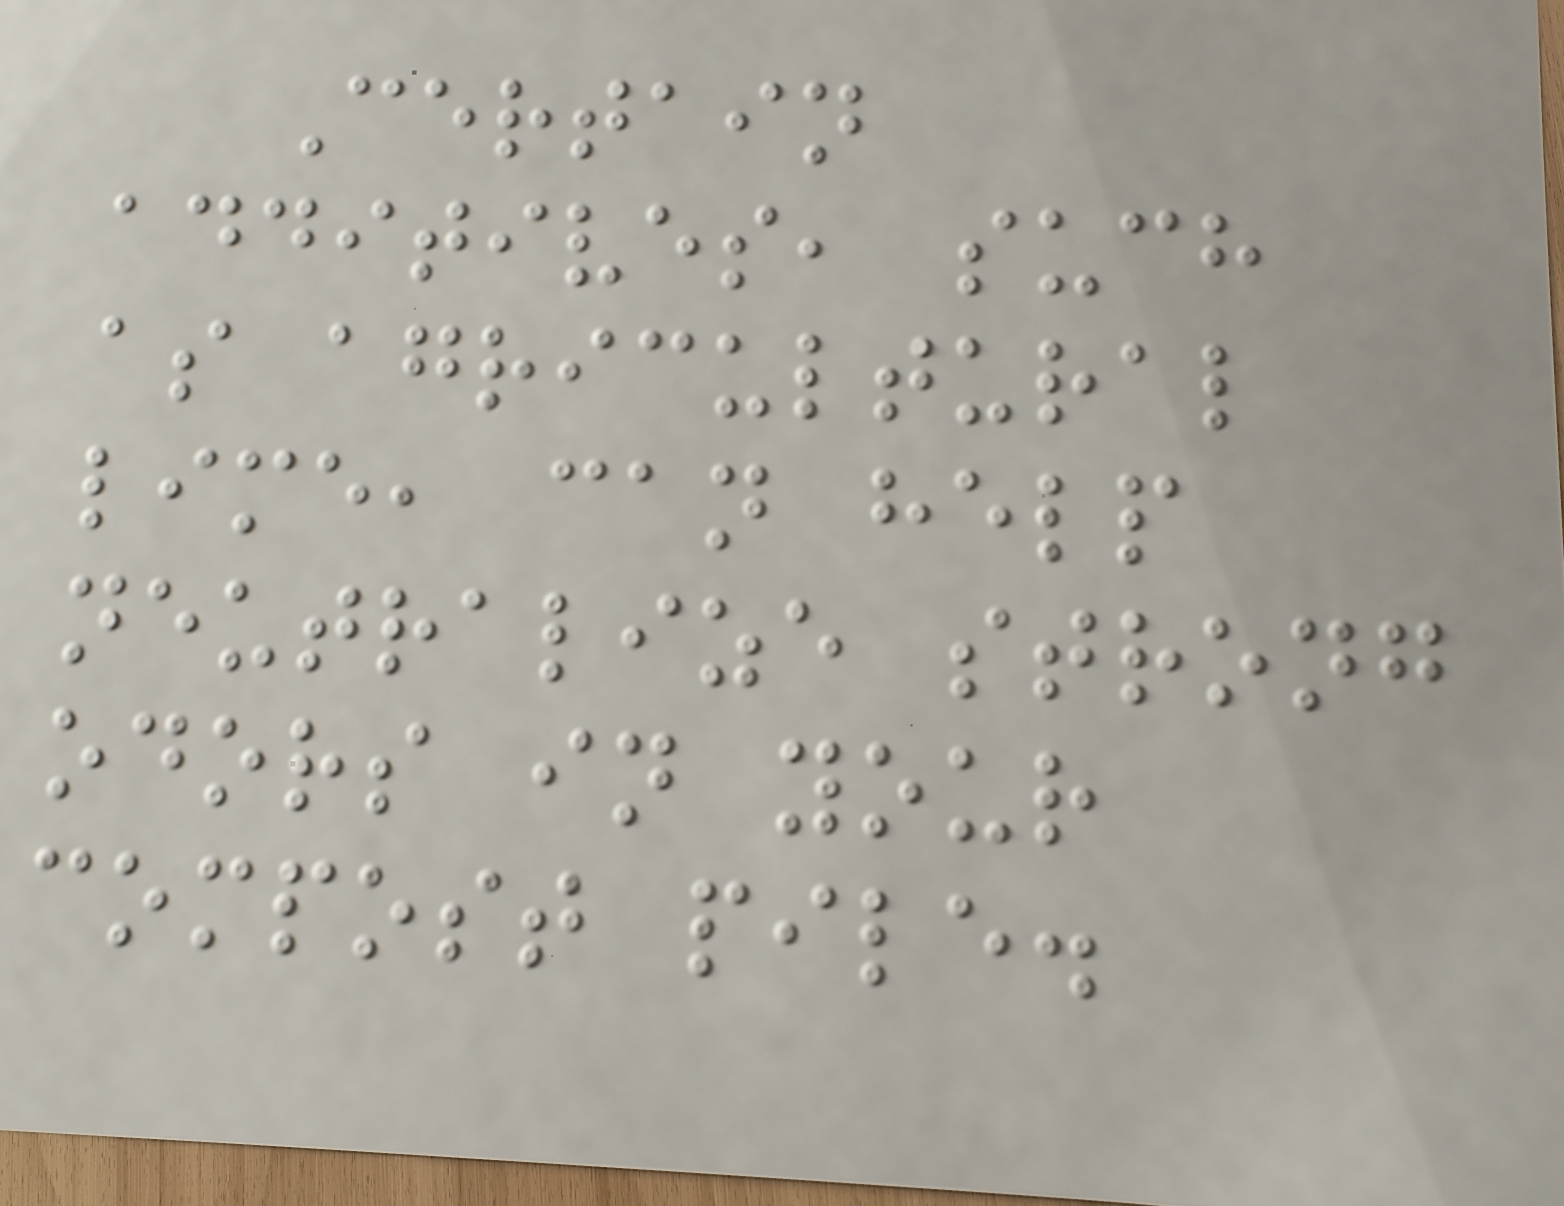Certain
additives, such
as agricultural
lime, can help
neutralize strong
odors in your
compost pile.
